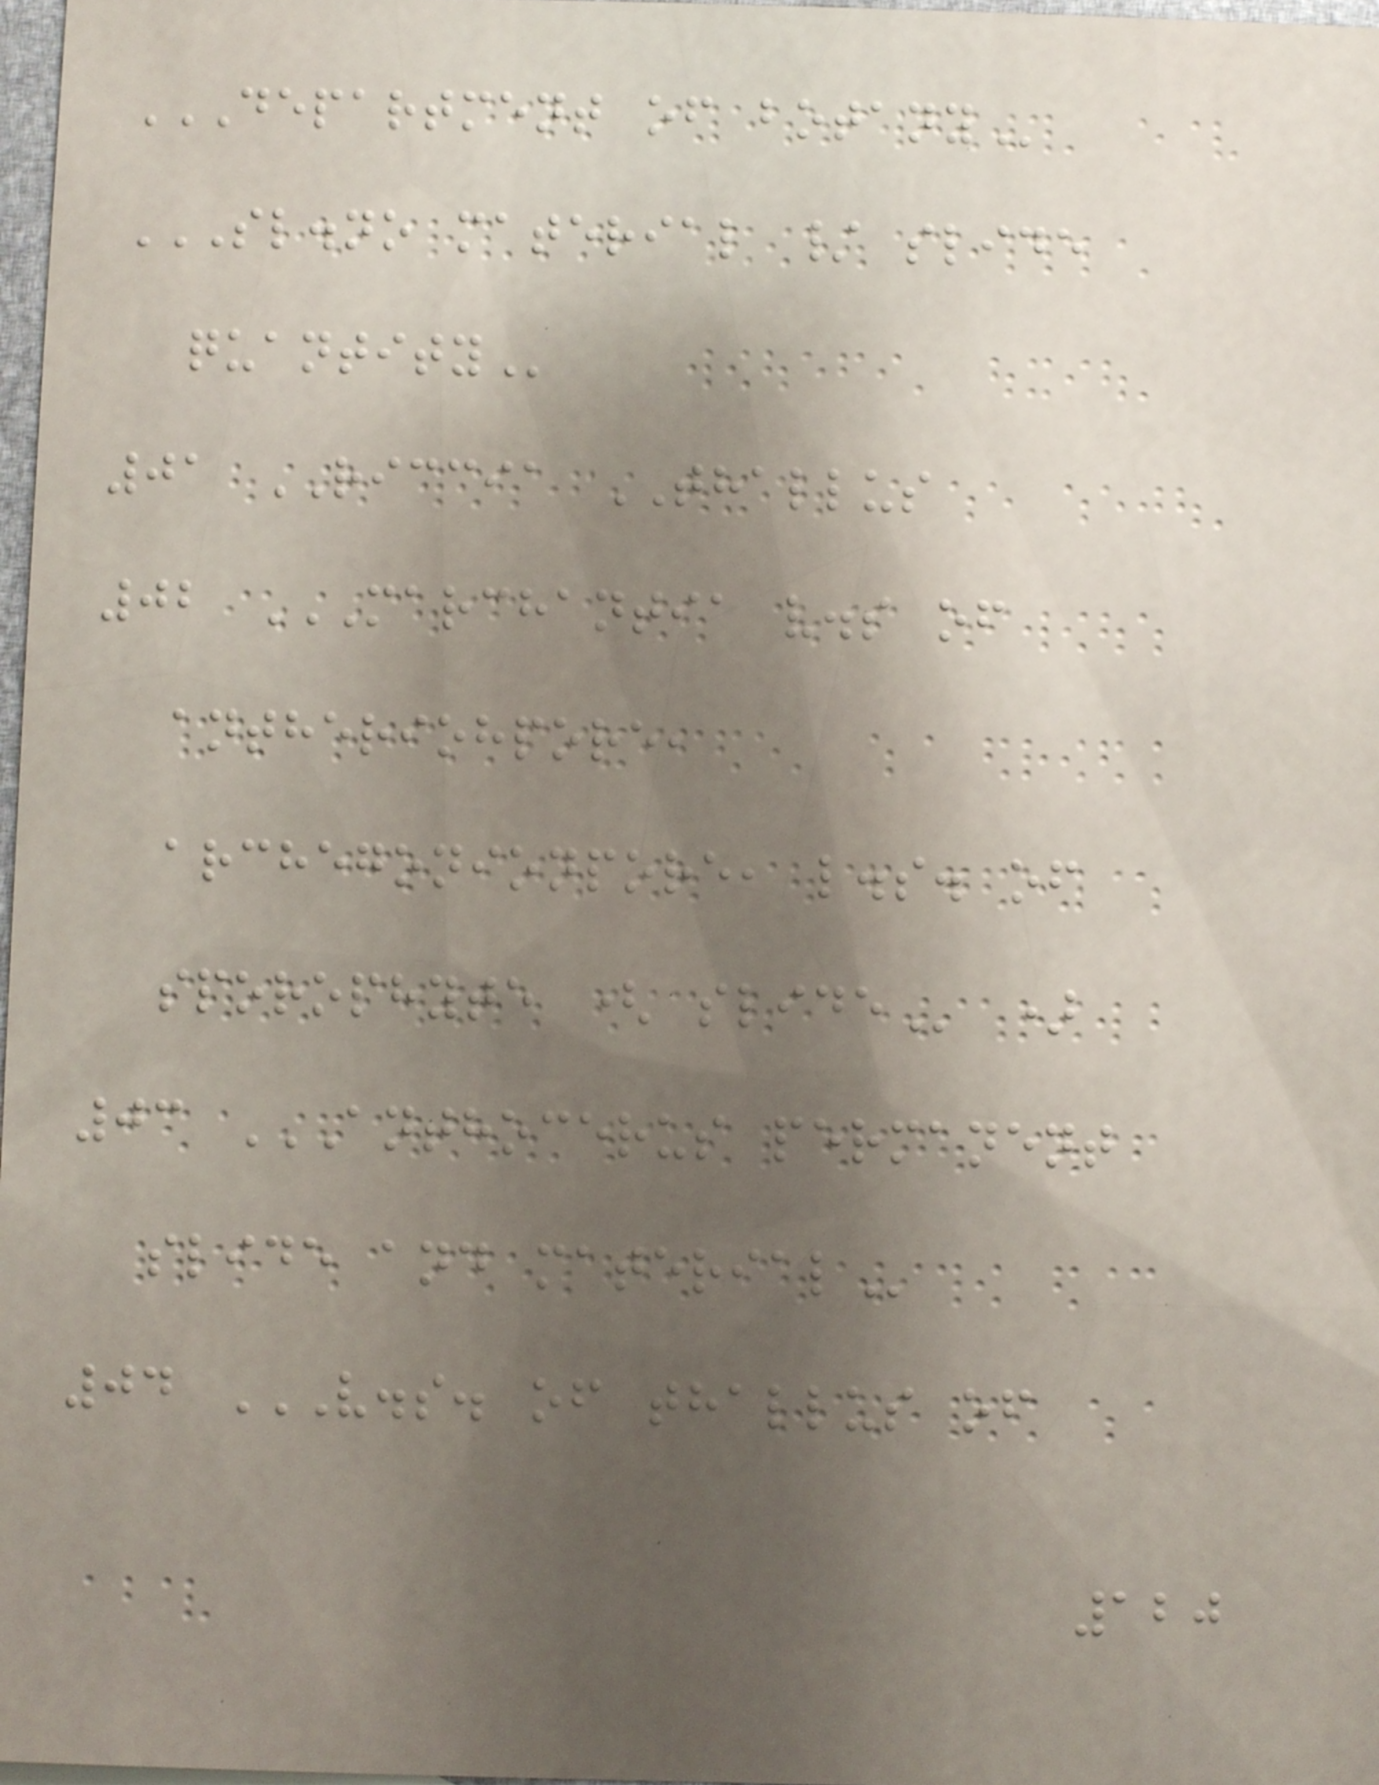DEPARTMENT OF BOTANY
SL.NO MATERIAL / SLIDE
QUANTITY
01 RICCIA THALLUS
02 MARCHANTIA V.S OF
ANTHERIOHPORE,
ARCHEGONIONPORE, L.S. OF
SPOROPHYTE ( SLIDE )
03 ANTHOCERUS PERMANENT
SLIDE AND MATERIAL
04 V.S. OF THALLUS OF
120
